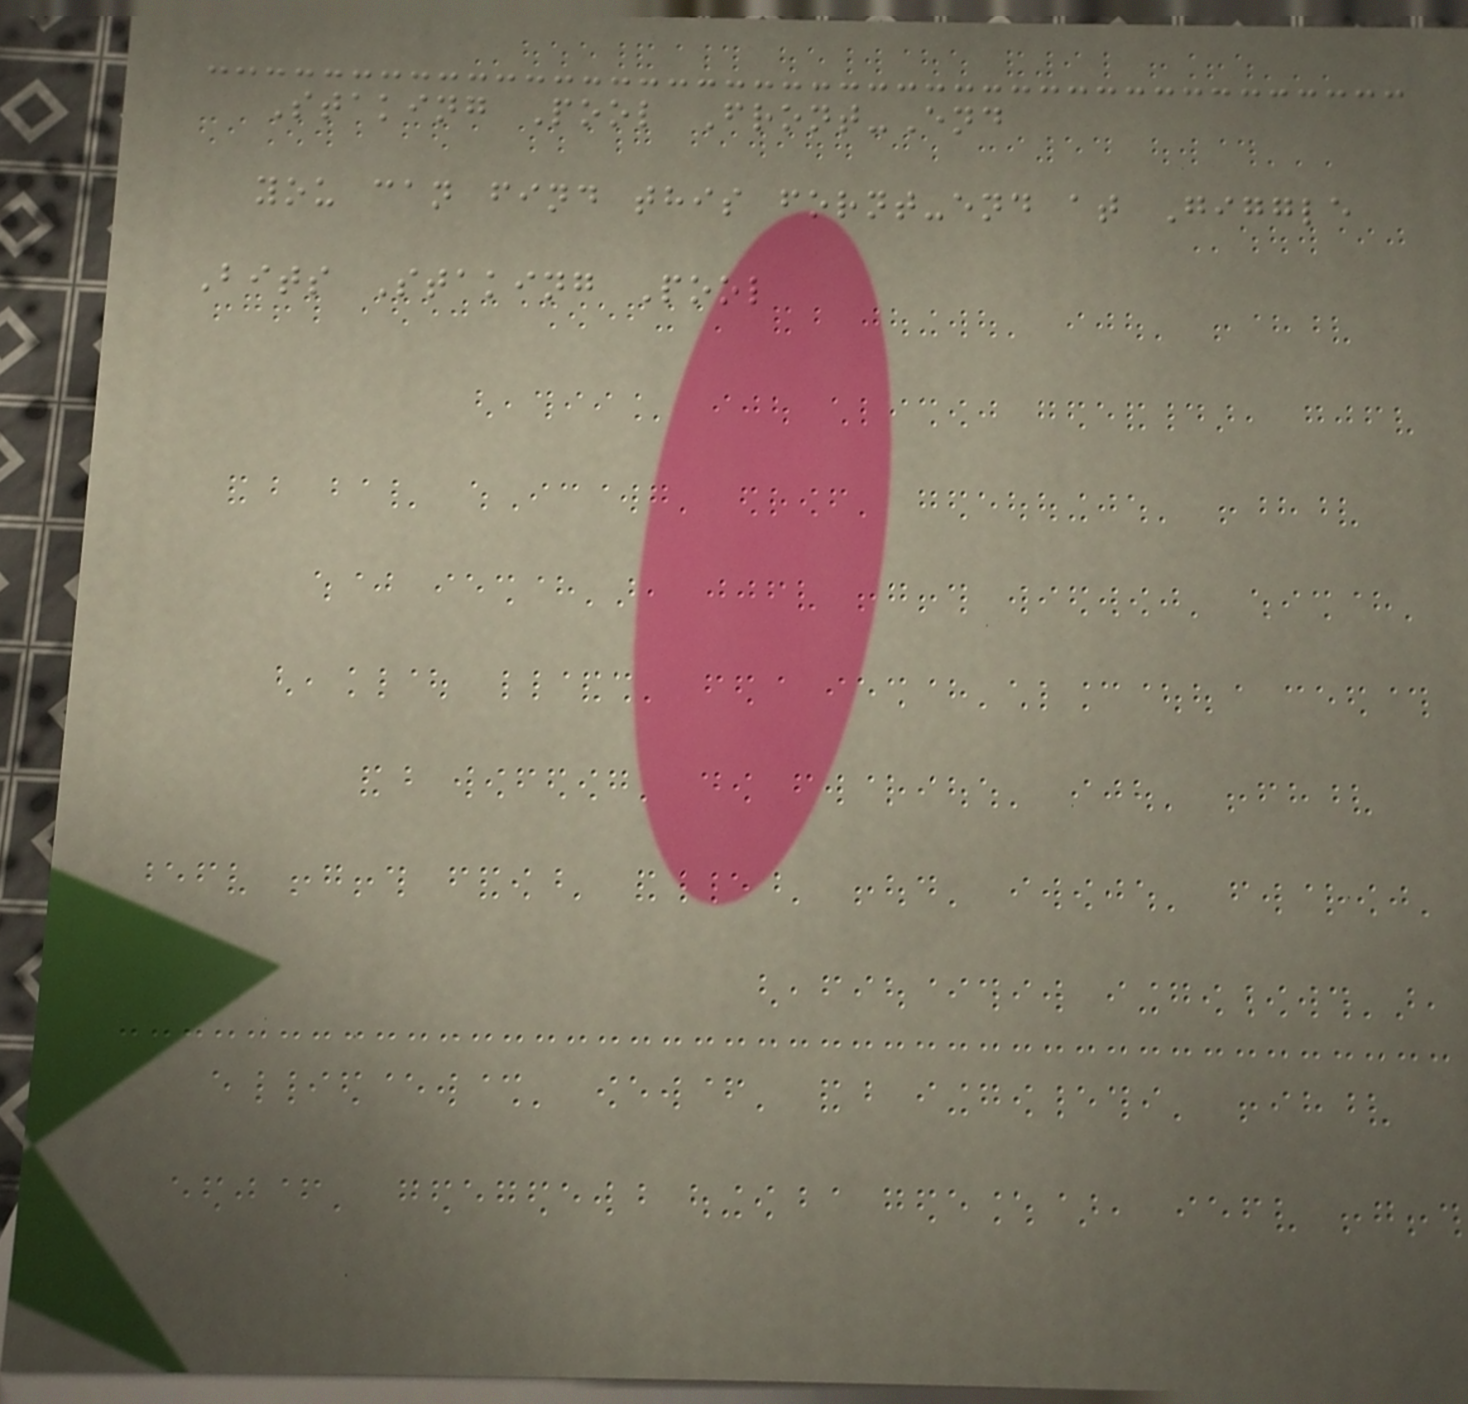Staking Pool Front-End
you can find this fornt-end at Giggle
Bits Staking Pool
